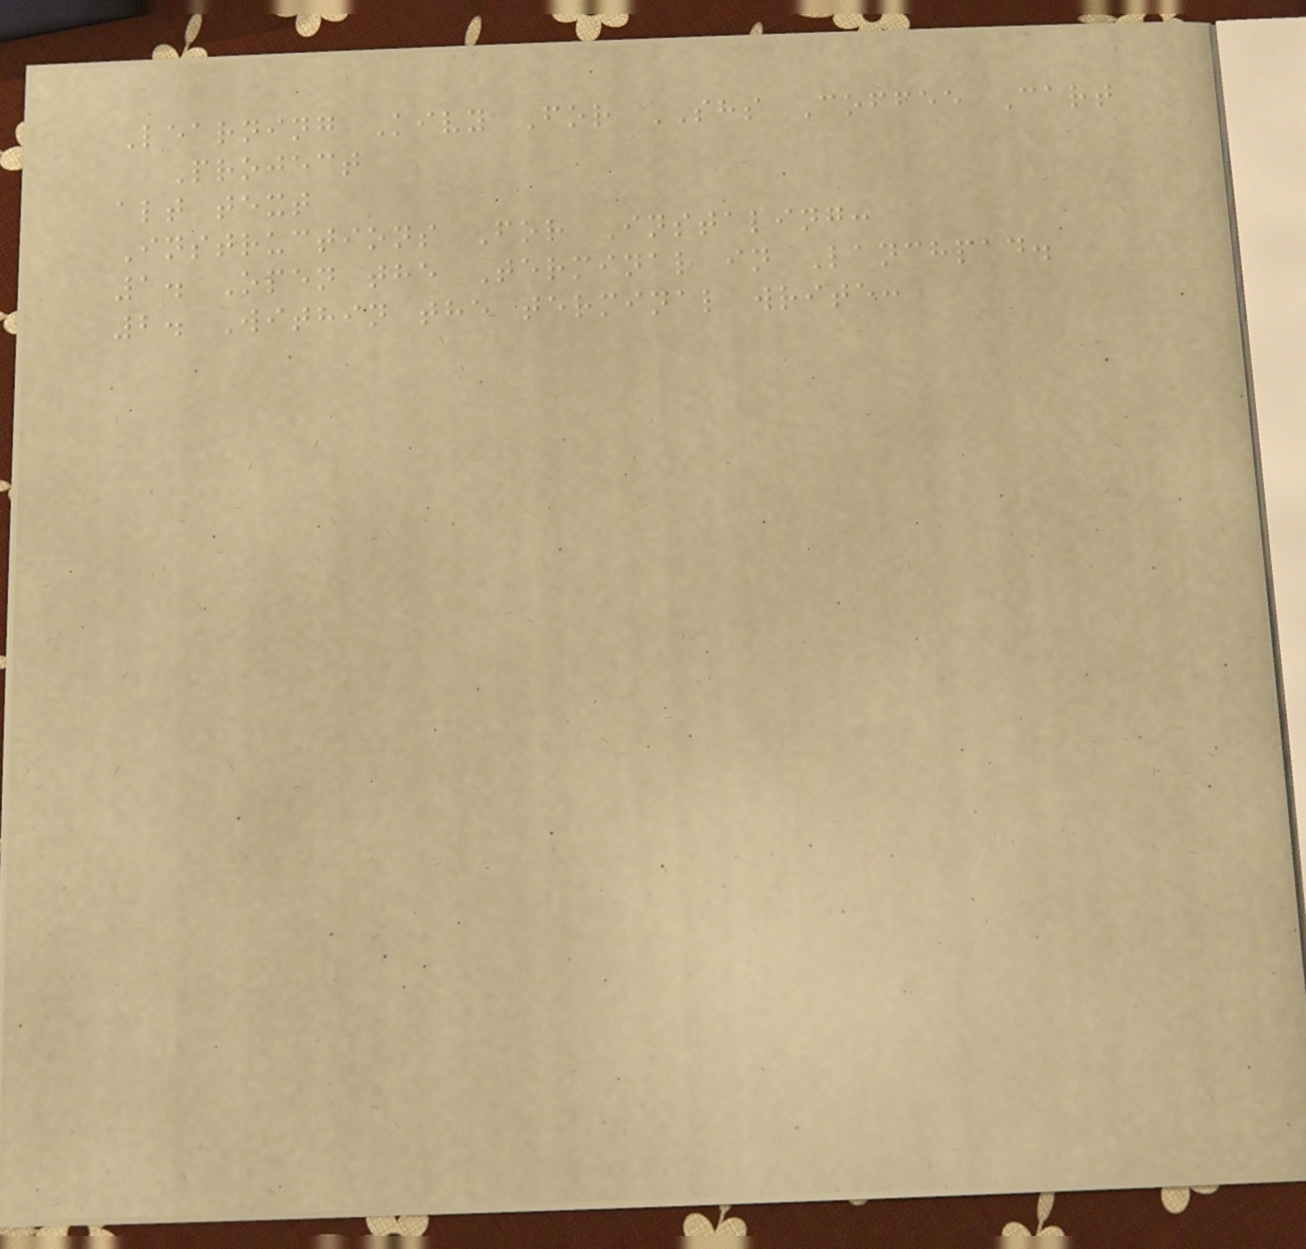Learning Kivy For SHS Coffee Cart
Project
alt text
Instructions For Instaling:
1. Open the Terminal in Lanchpad.
2. Within the terminal write:
